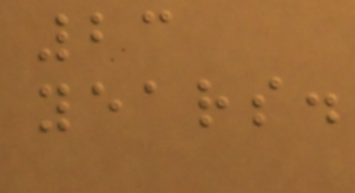23
years.
